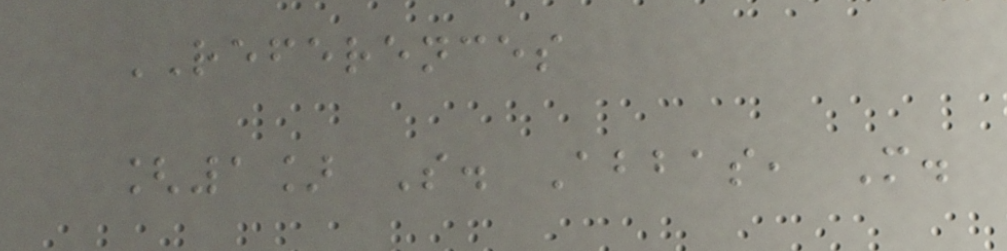REFERENCES
[1] S. Abbas, M.
